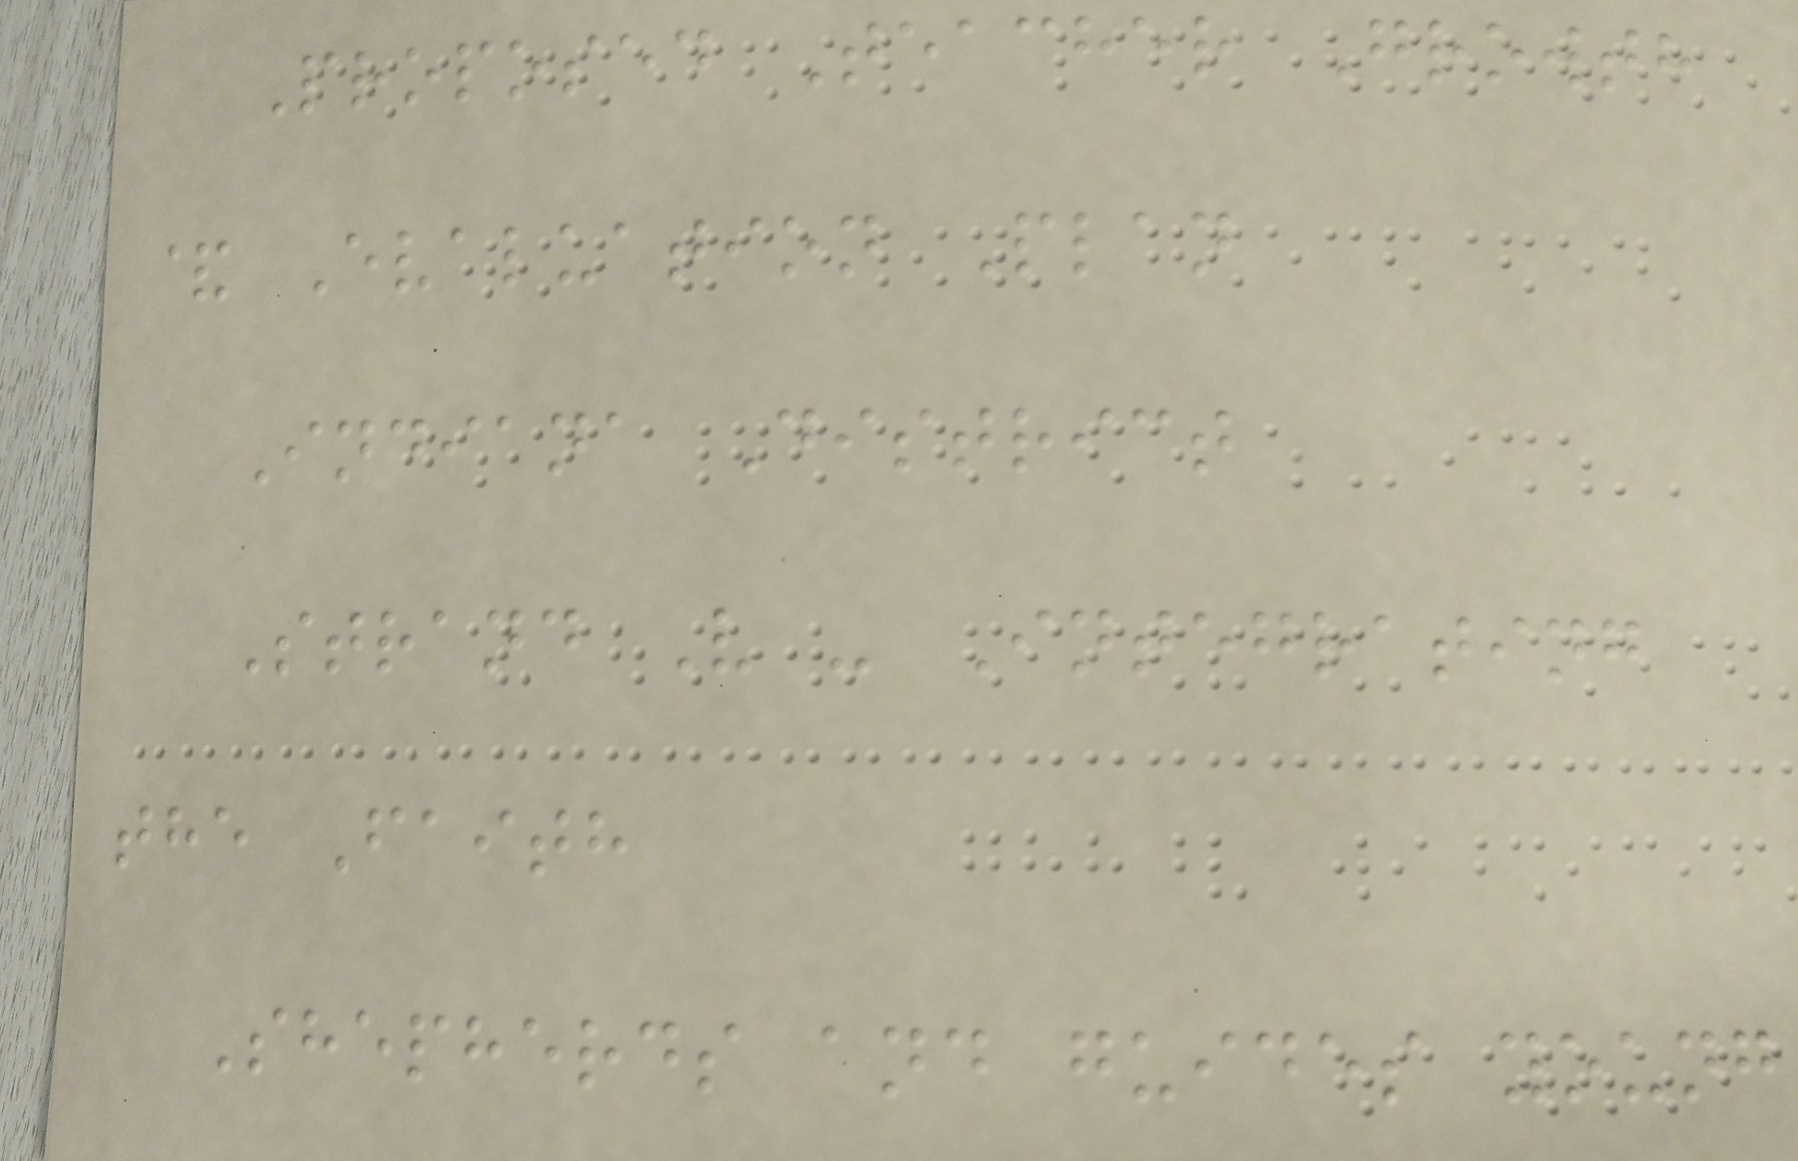Proposed Teacher Growth
& Evaluation Plan
Indiana District
Strand V - Integrating
the Faith
Shepherds and guides young
